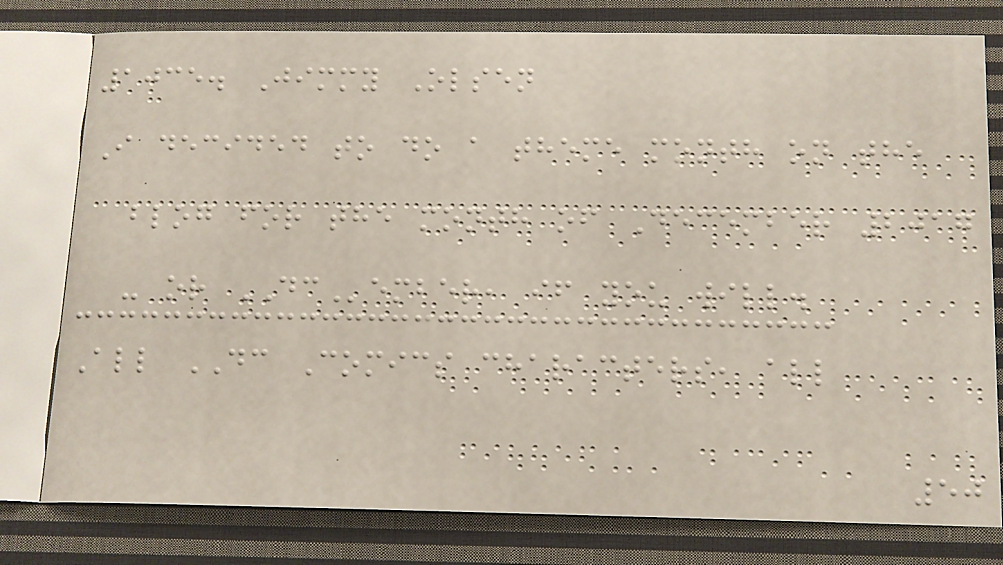1035. Jimmy Olsen
I decided to do a theme month on the
blog for the month of December 2017
- or DCember, if you will.
All DC Comics characters, all
50
